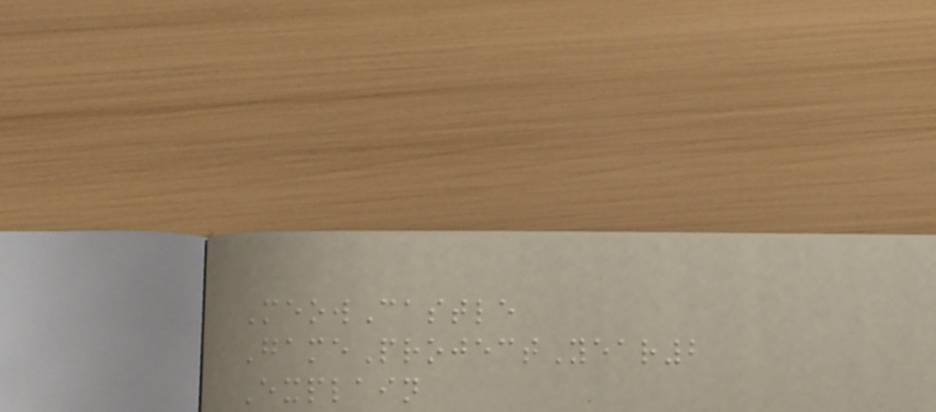MeowCastle
GameProjectYear2
Explain
